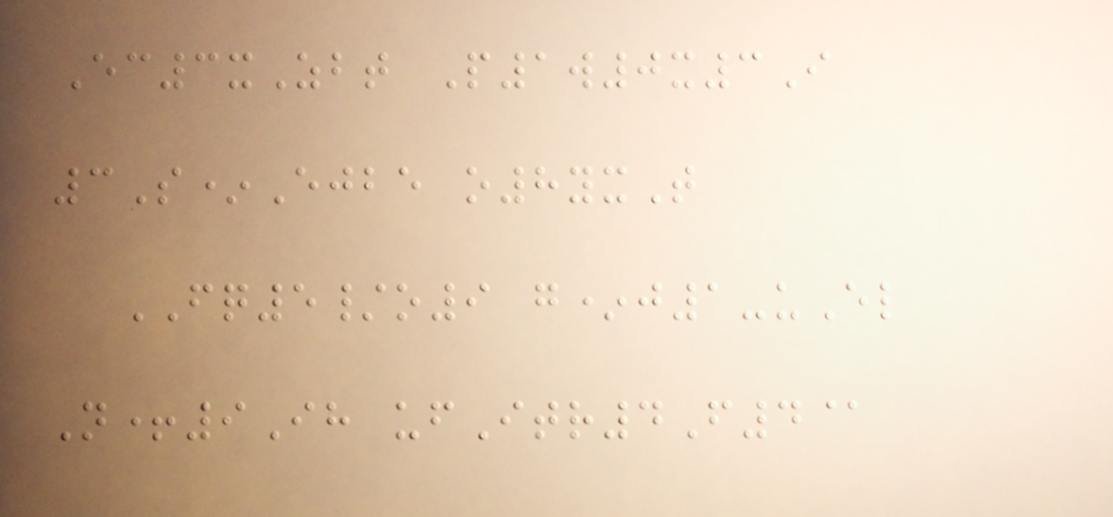Ec3xZbt P1w0x3I
3S*Ejbe o8yxT
FQ5/o9 g*j1-uEl
N+9Ih ufItr4F4@
